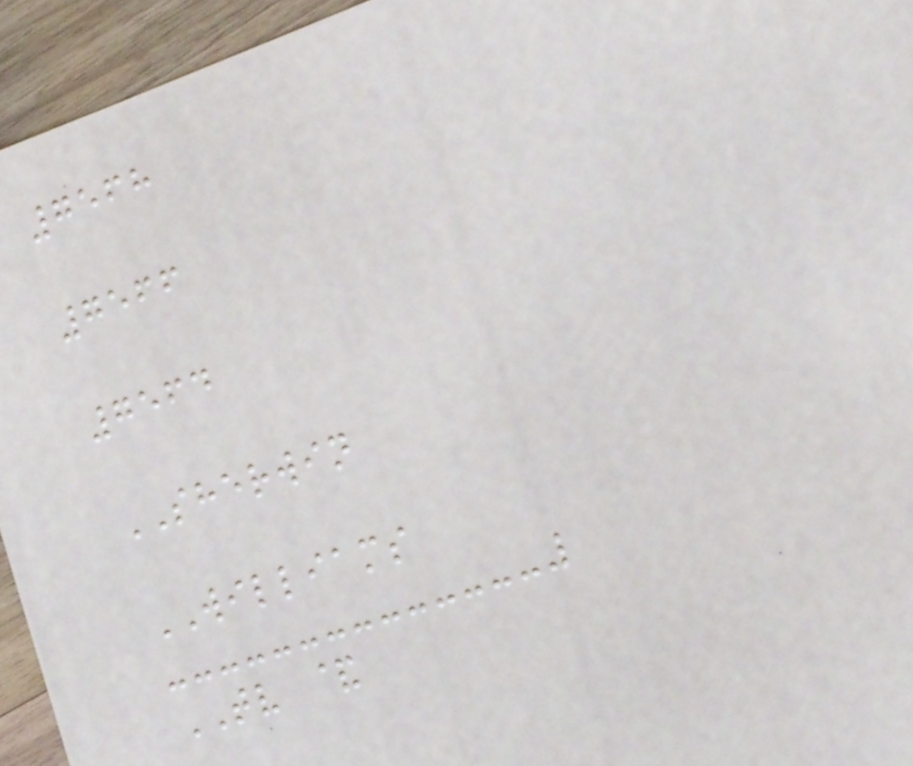7568
7566
7564
SHERWIN
WILLIAMS
TV &
